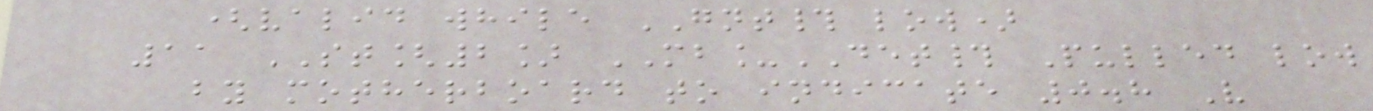(valid while GNT# low)
11 ST[2] MB_DET# Pulled low
by motherboard to indicate 0.8 V
